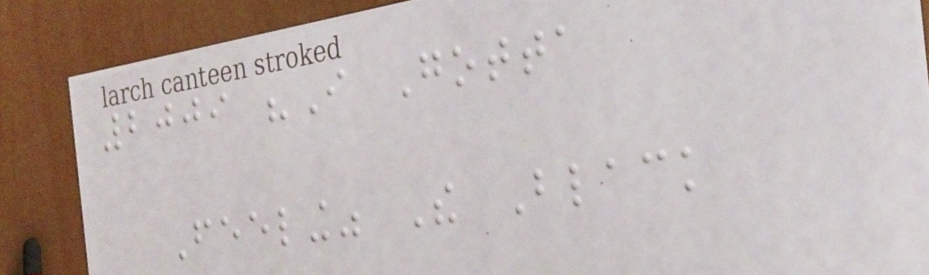2009 "I Gotta
Feeling" The Black
